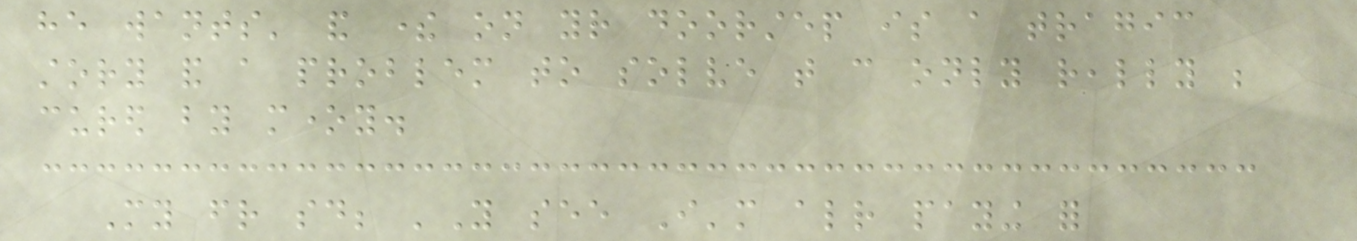he wants' and there on your doorstep is a tragic
story and a problem to solve that can only really be
cured by money.
My friend said; 'You see I'm already paying for
